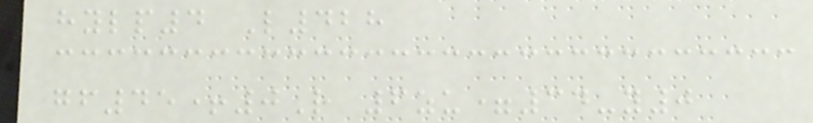hylp4 L428
gf45+0R 6zu=34-y0
